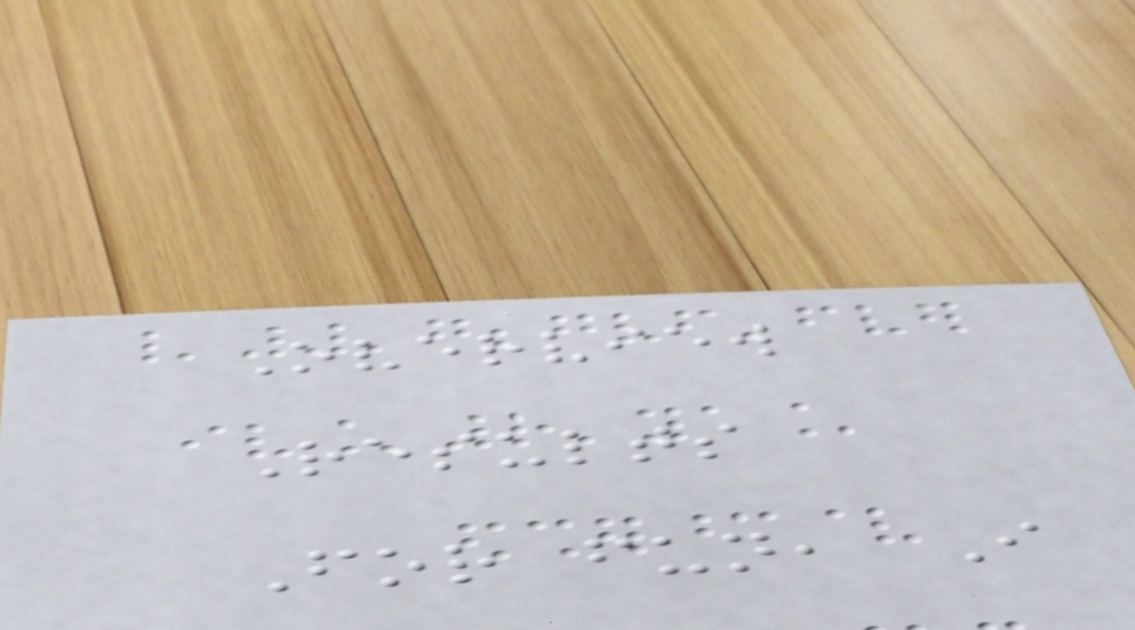Overview
Results
For fun, I
